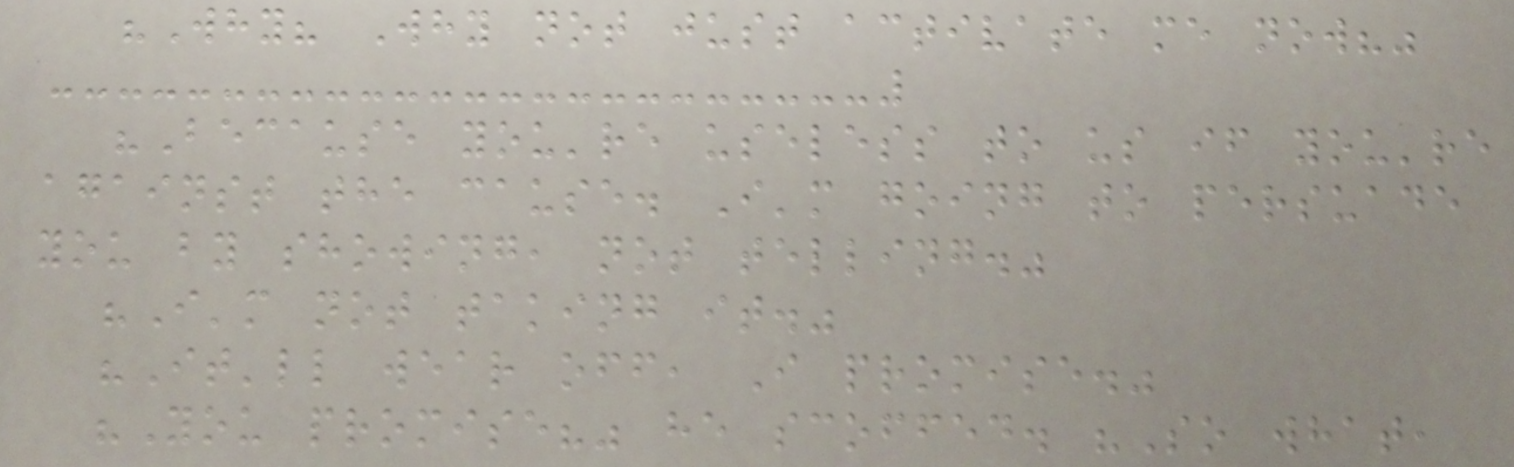"Why? Why not just activate me now?"
"Because you're useless to us if you're
against the cause. I'm going to persuade
you by showing, not telling."
"I'm not taking it."
"It'll wear off, I promise."
"You promise?" he scoffed. "So what,
